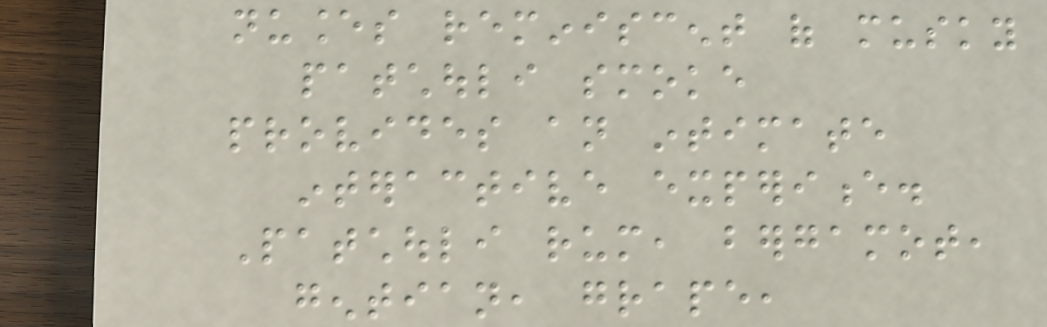nuances reminiscent of musky
patchouli smoke
provides an intimate
interactive experience.
Patchouli rum, bergamot,
gentian, grape,
